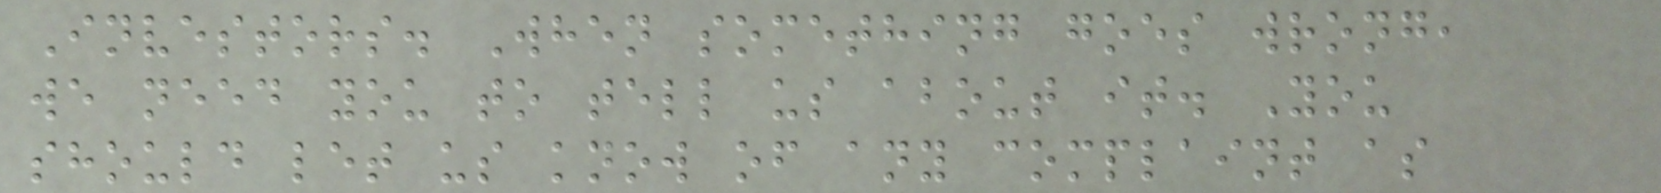Investors. When something goes wrong,
we need you to tell us about it. You
should let us know of any complaint as
